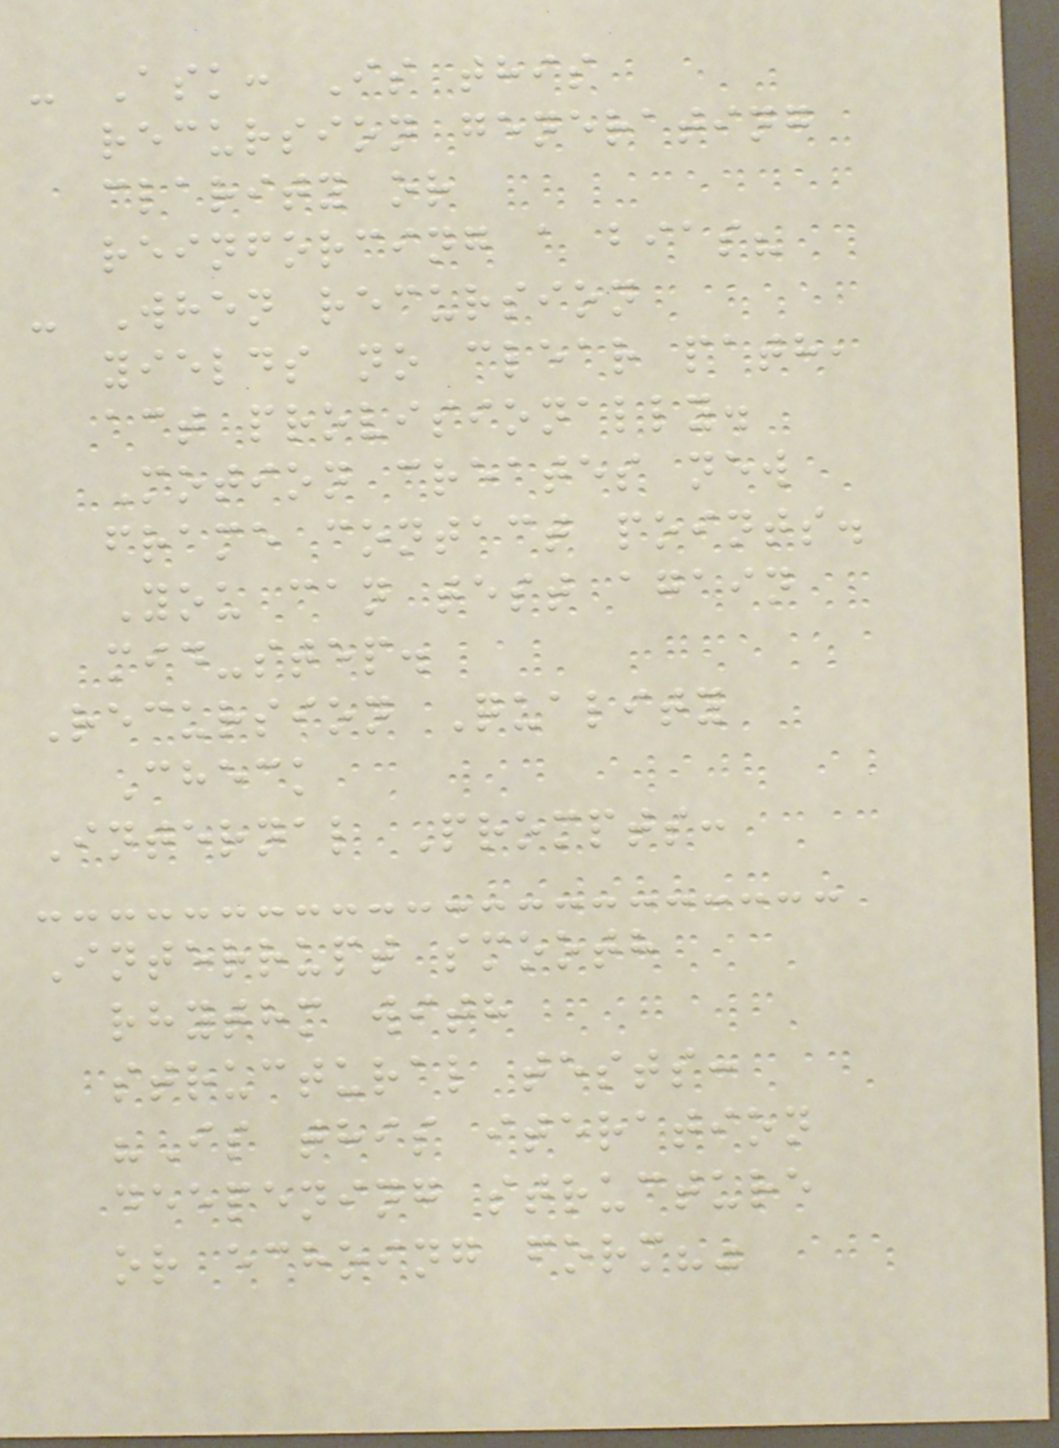- Ask: Is this
recursion generating
clarity or
reinforcing a bias?
- When recursion
yields no clear path,
act provisionally.
Motion creates new
frame contact points.
You can test again
mid-step.
Recursion Quality
Check
Internal Prompts:
Interrupt smooth
rhythm with
structural tests:
"Is this iteration
deepening structure
or echoing form?"
